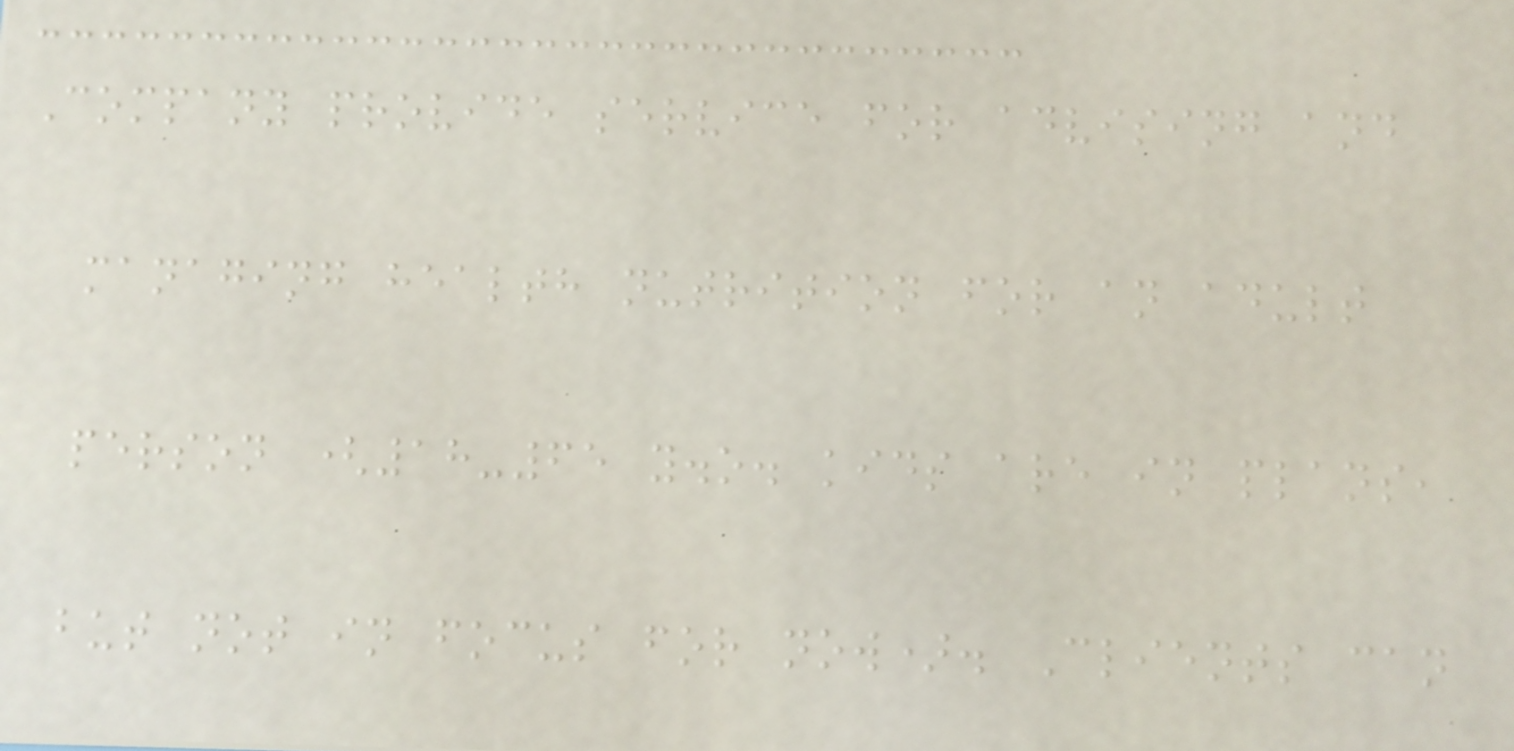Company provide service for advising and
managing health nutrition for an adult
person (18-65 y.o. kids are in plans,
but not in focus for now). Clients can
